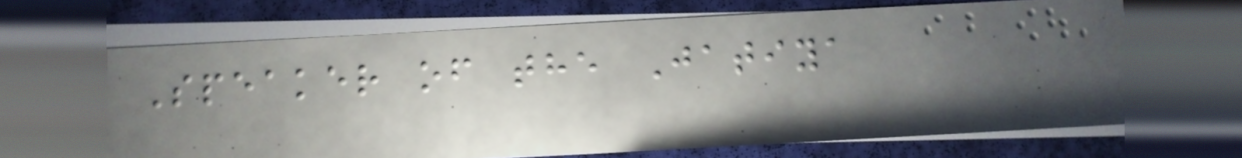Speaker of the Jatiya
